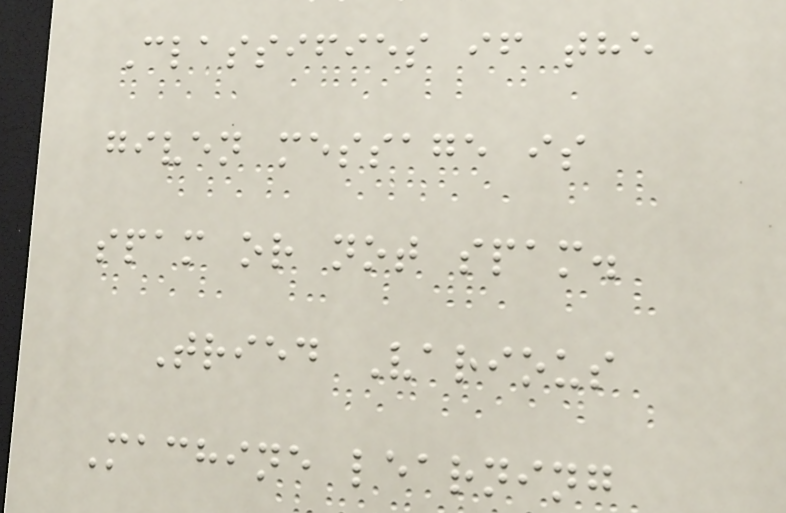Classifies if the
given message is
spam or not spam.
Tried Various
Machine learning
